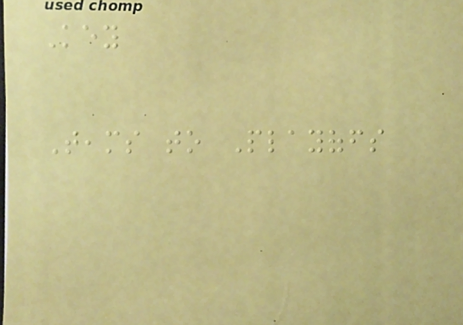Key
Teams to Playoffs
